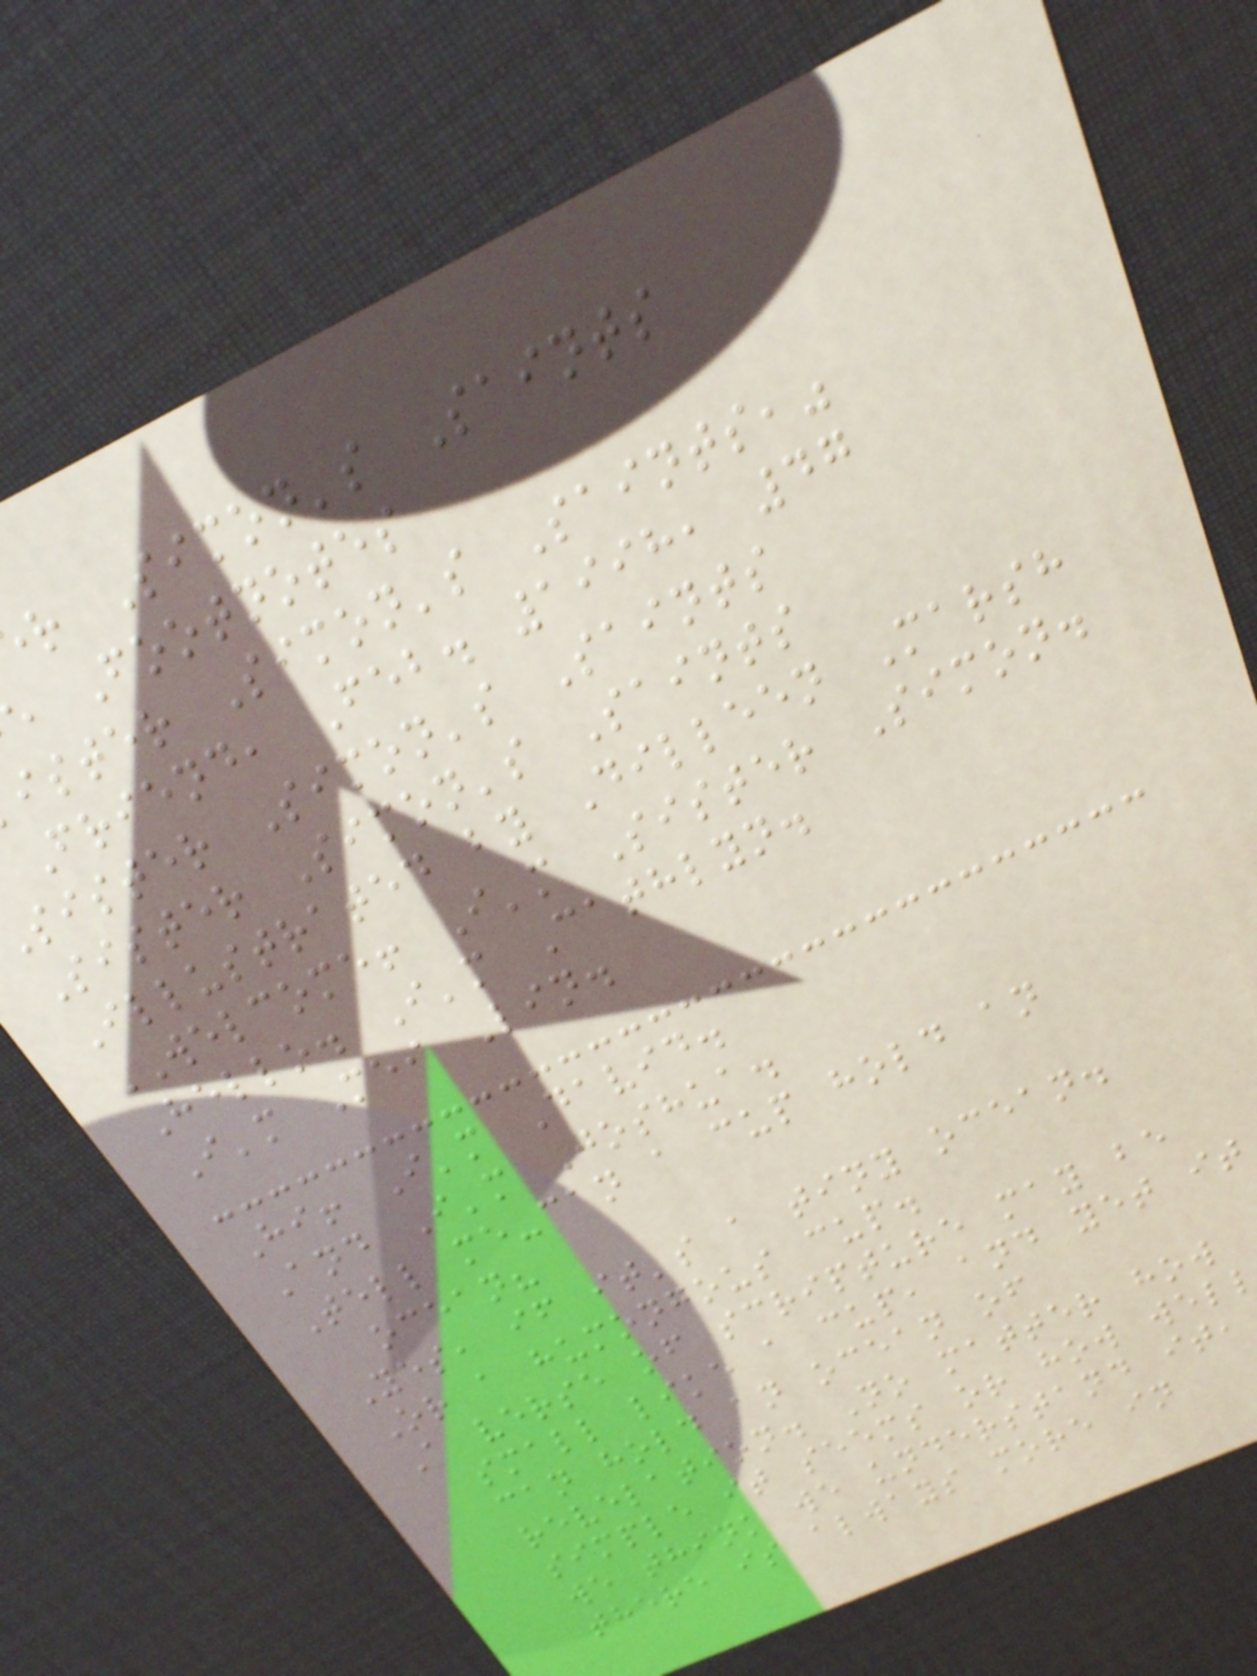r Simon's Saints
Footnotes
ister Simon's Saints,"
Friend, Feb. 1998, 47
sister Simon's Saints
Sister Simon's Saints
Illustrated by Dilleen Marsh
WELCOME! I'm Sister Simon.
Hello. I'm Cathlyn.
I'm Mei Lin.
Hi! I'm David.
And I'm Joshua.
Tell me-can a cup hold an
ocean?
Yes, if it's a tiny ocean.
Or a humongous cup.
A verse of scripture may be
small like a cup, and yet it
can hold an ocean of
revelation. No matter how
simple it seems or how wel
we think we understand it,
there is always more in
